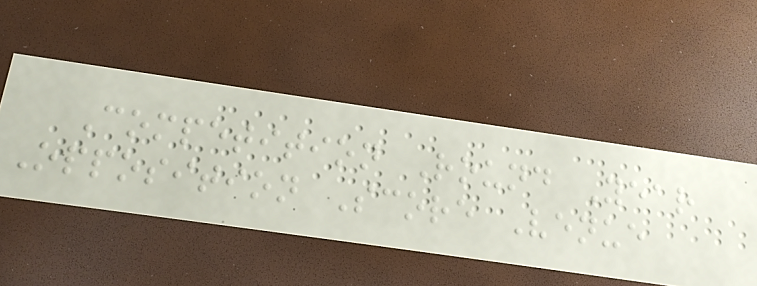Competition Round Year
Opposition Score Venue
